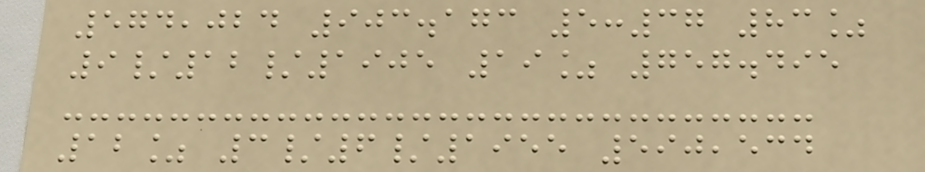574,024 903.173 5:37 83%
9/12/1905 19% 757.495
12% 3/6/1955 590,534
